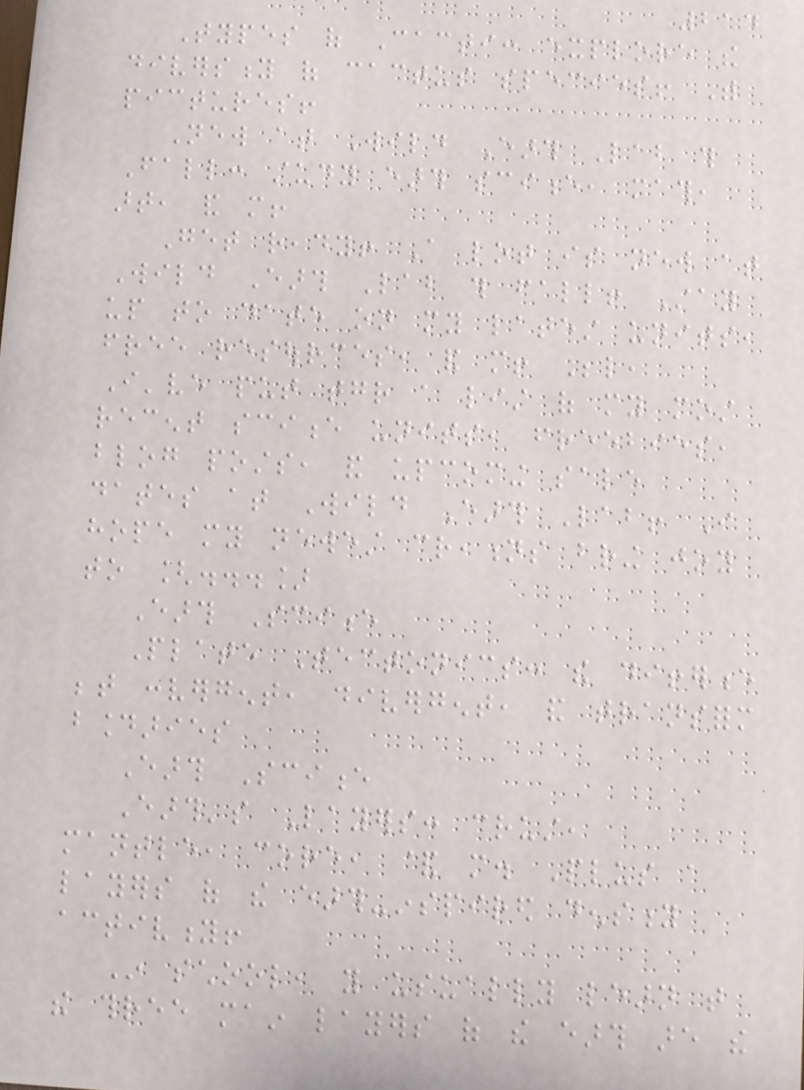214
Types of Cacti: explore the
diversity of cactus species! With
pictures!
New at Wild Earth Lab this
Fall: study earth science, math,
art, and more!
Get ready! A lot is new at
Wild Earth Lab this fall! Stay
up to date on my latest units,
free resources, and more! Below,
I've put together a list of my most
recent science units, freebies,
blog posts, and upcoming sale
dates at Wild Earth Lab! I
hope my newest creations bring joy
to [...]
Earth Science
Plate Tectonics: the difference
between convergent, divergent, and transform
boundaries
Earth Science
Earth's Layers: crust,
mantle, core, & more. Plus a
layers of the earth-inspired density
activity!
In school, you usually learn that
the three main layers of the earth are the
